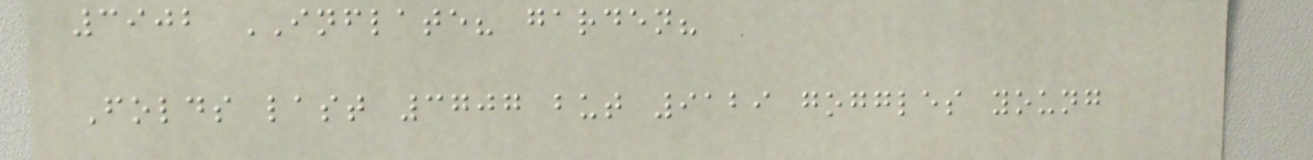3902 INFLATE? garden?
Folds last 3707 but 9129 goggles young
